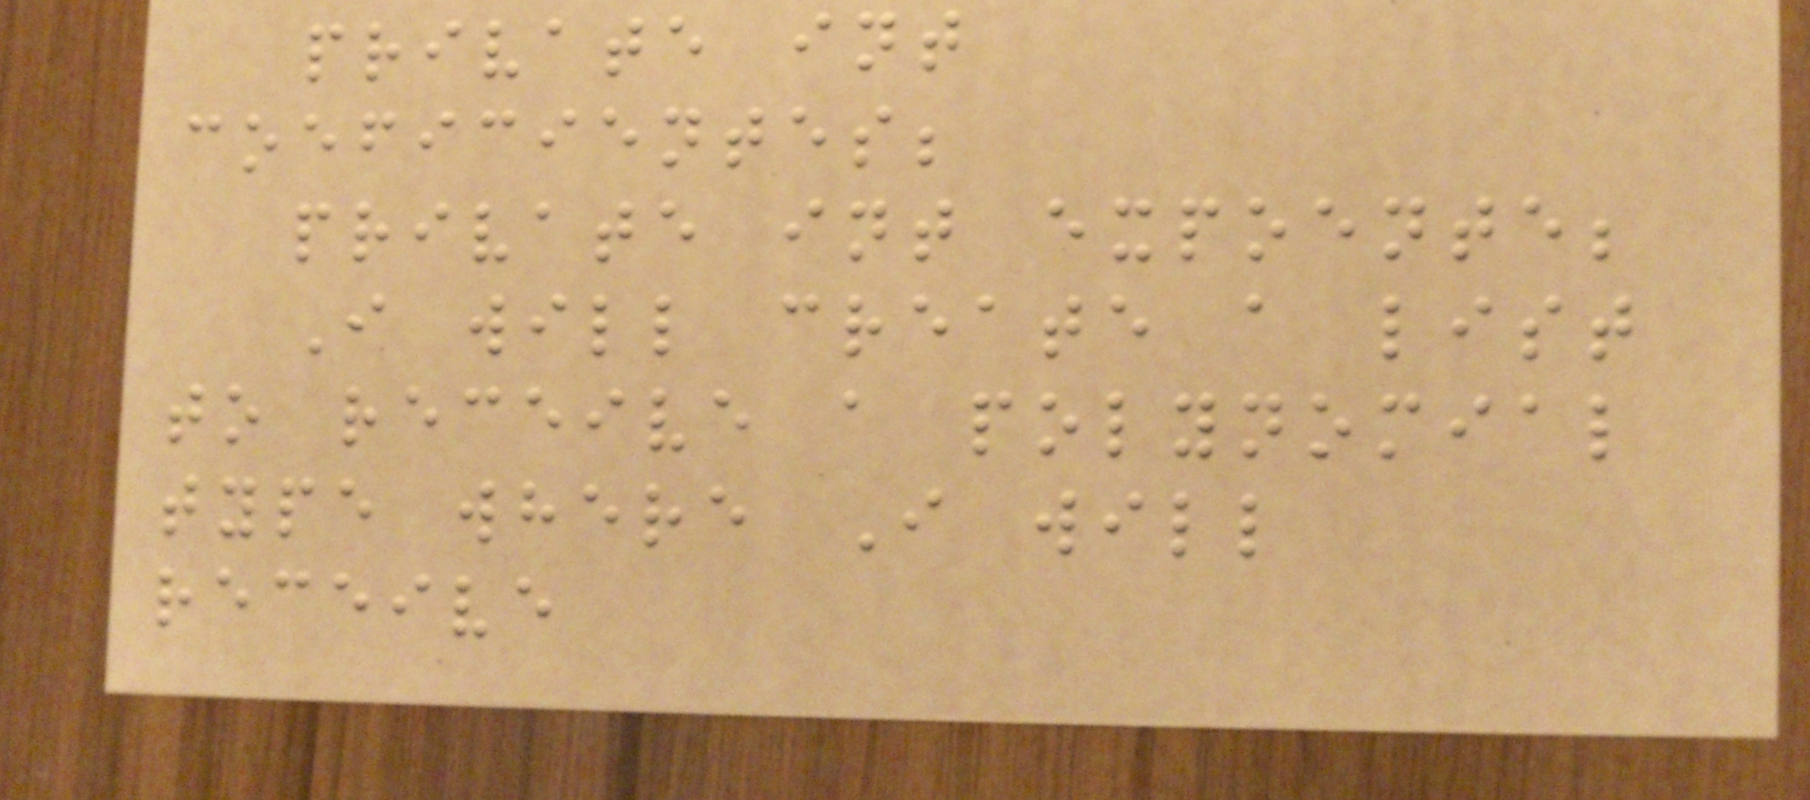private int
coeficientes;
private int expoente;
I will create a list
to receive a polynomial
type where I will
receive
